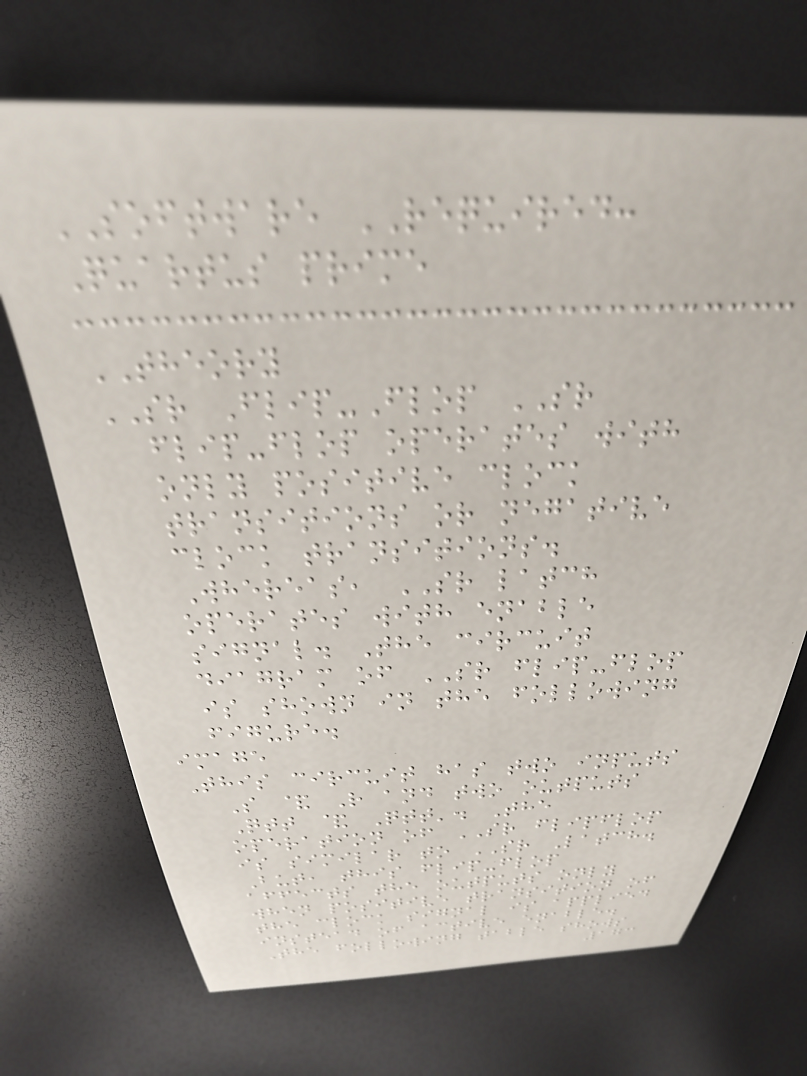SOFTWARE REQUIRED:
Quartus prime
THEORY
SR Flip-Flop SR
flip-flop operates with
only positive clock
transitions or negative
clock transitions.
Whereas, SR latch
operates with enable
signal. The circuit
diagram of SR flip-flop
is shown in the following
figure.
image
This circuit has two inputs
S & R and two outputs
Qtt & Qtt'. The
operation of SR flipflop
is similar to SR Latch.
But, this flip-flop
affects the outputs only
when positive transition of
the clock signal is applied
instead of active enable.
The following table shows
173
